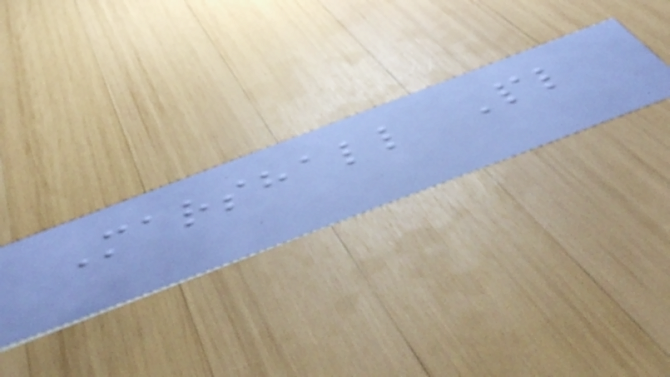Marshall Pl
